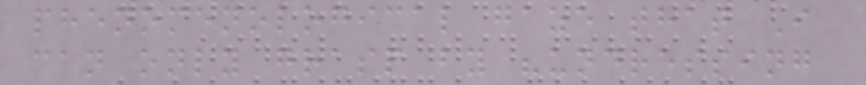phenomenological gaze that I
can only grasp by "undressing
